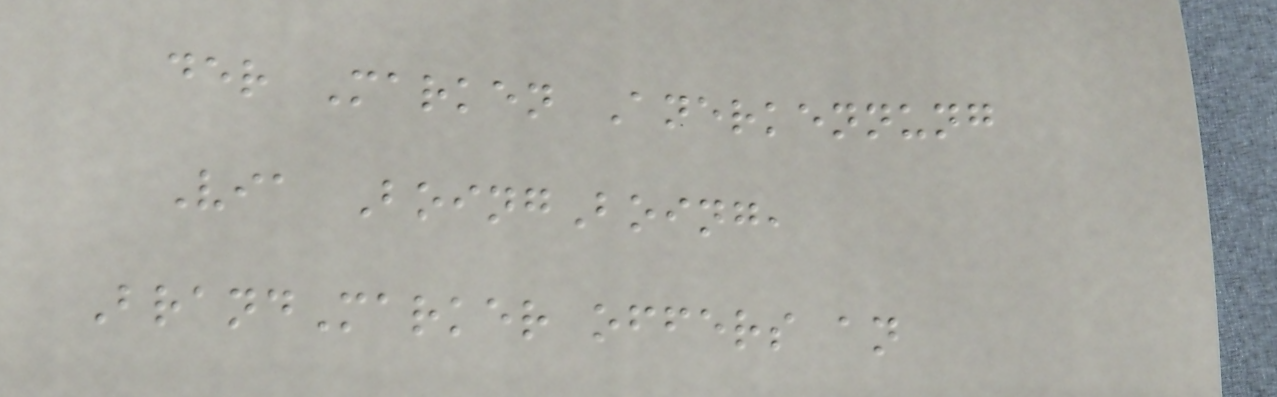der Marken Anerkennung
Via BoingBoing,
BrandMarker offers an
